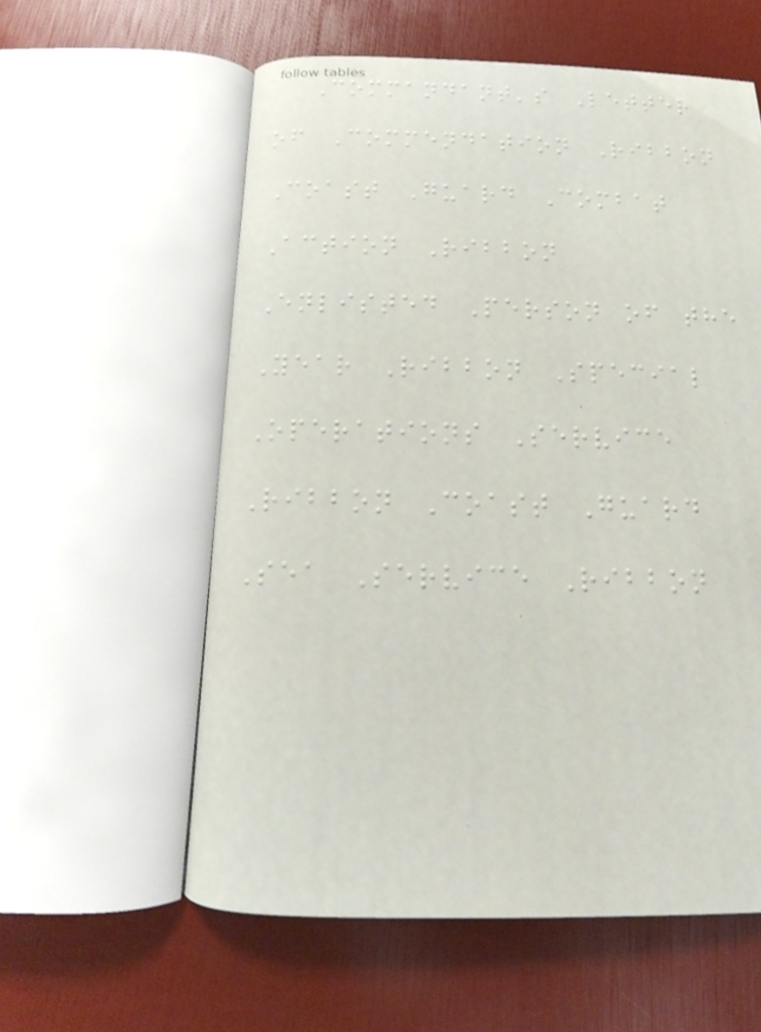Commandant's Letter
of Commendation Ribbon
Coast Guard Combat
Action Ribbon
Enlisted Person of the
Year Ribbon Special
Operations Service
Ribbon Coast Guard
Sea Service Ribbon
